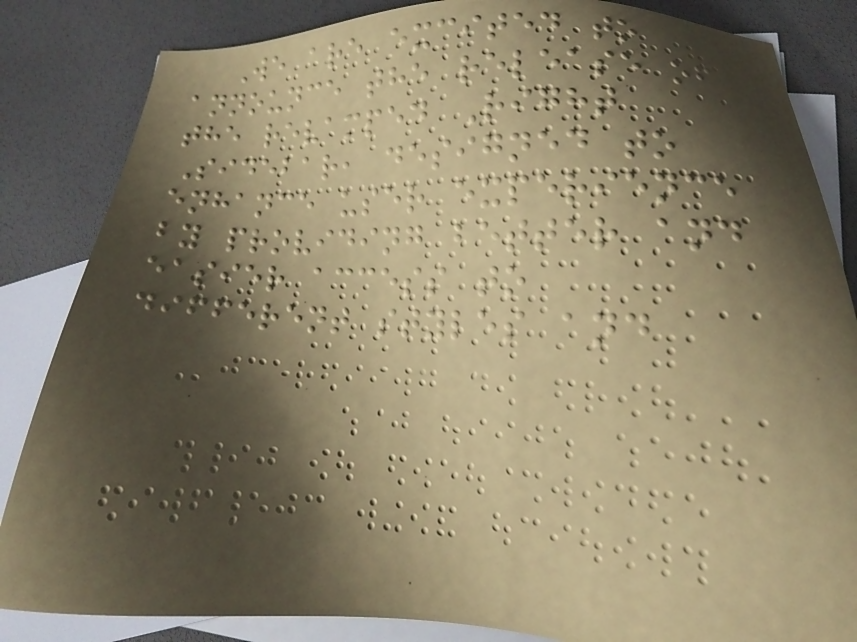We are excited to
announce the release of
the revamped Right
Sidebar, designed to
enhance user experience
by providing better and
easier access to
different styles and
